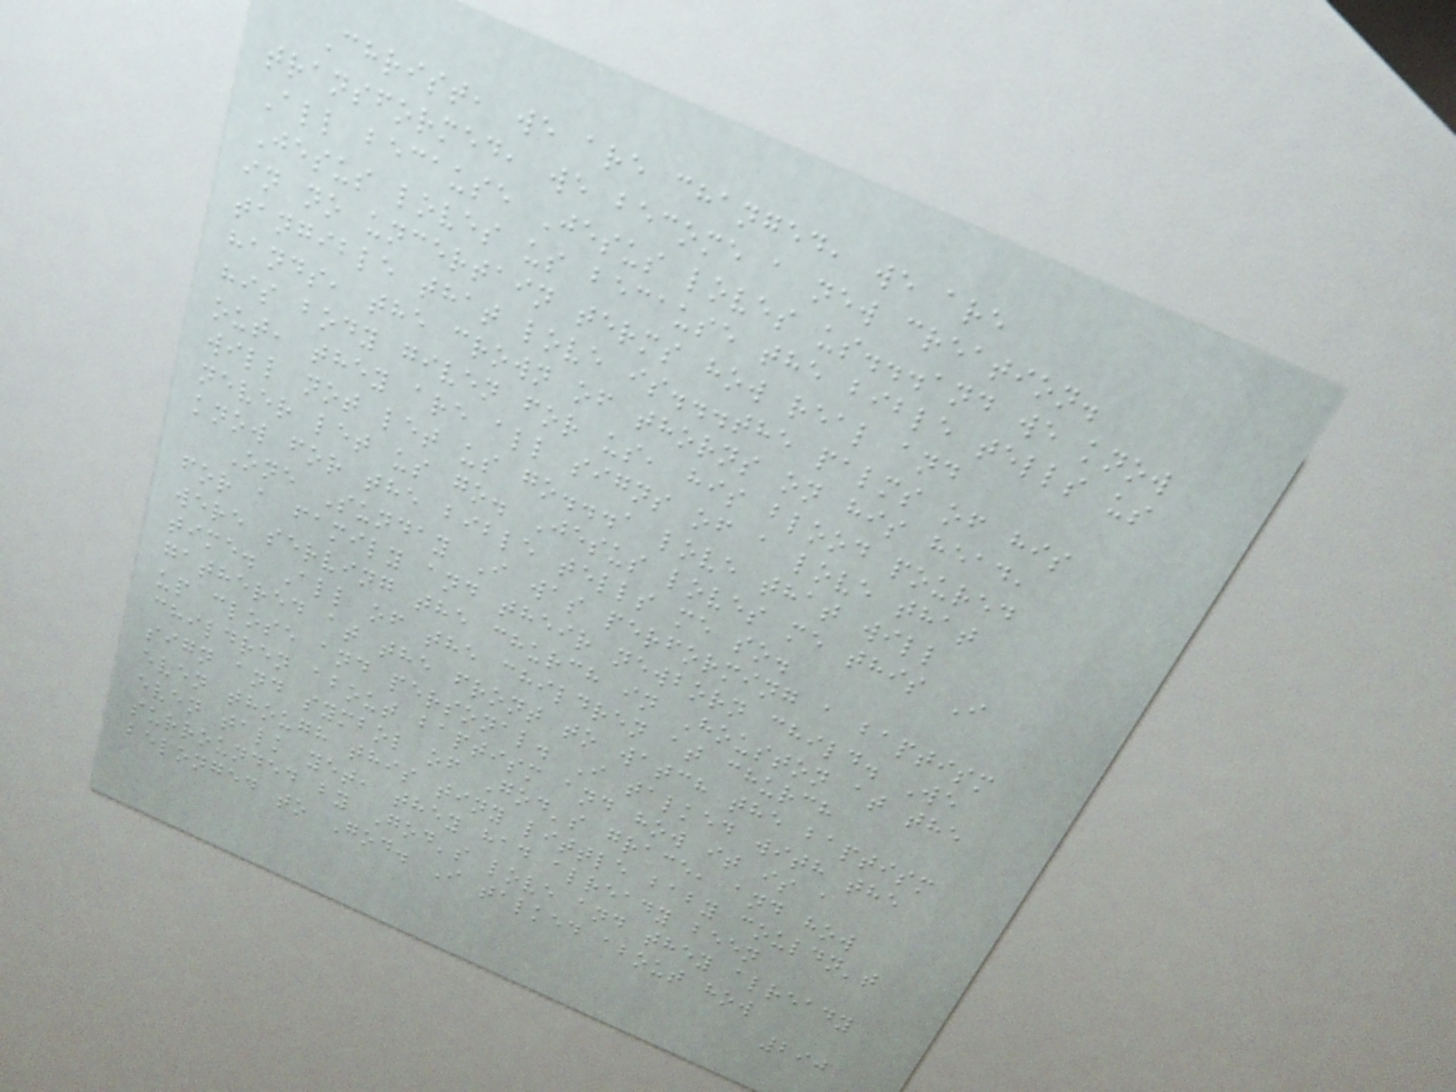Christ, we are changed, we are
transformed, we become a new creation.
All because Jesus loves us...and we know
Jesus loves us because the bible tells us
in no uncertain terms how real and
tangible that love is...the palms of his
hands, the crown of thorns on his head,
his body given for us, his blood poured
out, they are all signs of a love that
will not let us go...a love that will
never let us go. Jesus loves me this I
know for the bible tells me so.
One Sunday I was performing a baptism
for a family and their newborn child. We
were serving the church in Houston at the
time. All of the children at church
gathered at the front to watch the baptism
up close and personal. I talked with the
children about baptism and how it is a
sign and symbol of God's grace, and how
even though this tiny little baby couldn't
even talk yet, they had already been
surrounded by God's love and they already
belonged to God. I talked about how
290
